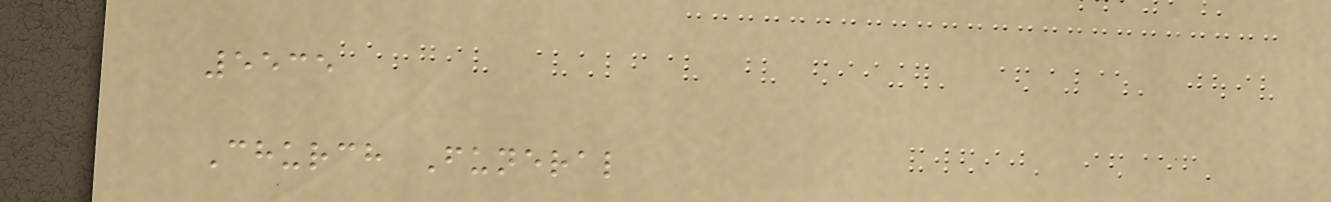5535
Church Funeral
